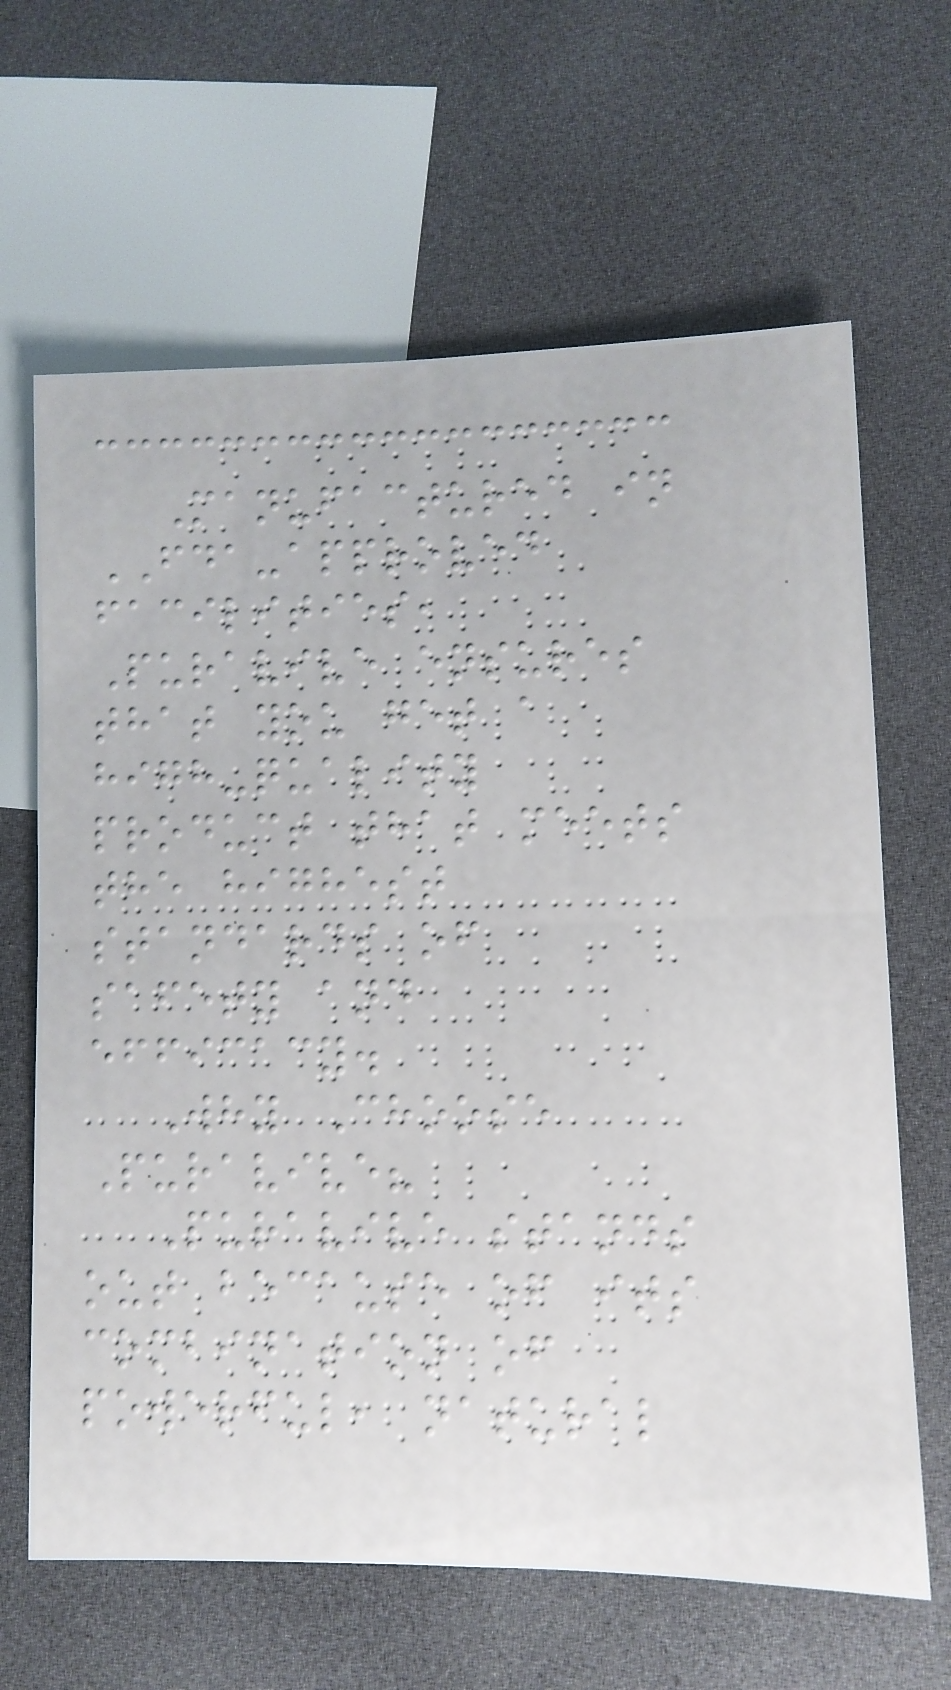Manufactured in
FDA-approved
facilities,
Puravive ensures
that you get a
high-quality
product that meets
the highest
standards of
safety and
efficacy.
Why Choose
Puravive?
Puravive stands
out because of its
combination of
powerful, natural
